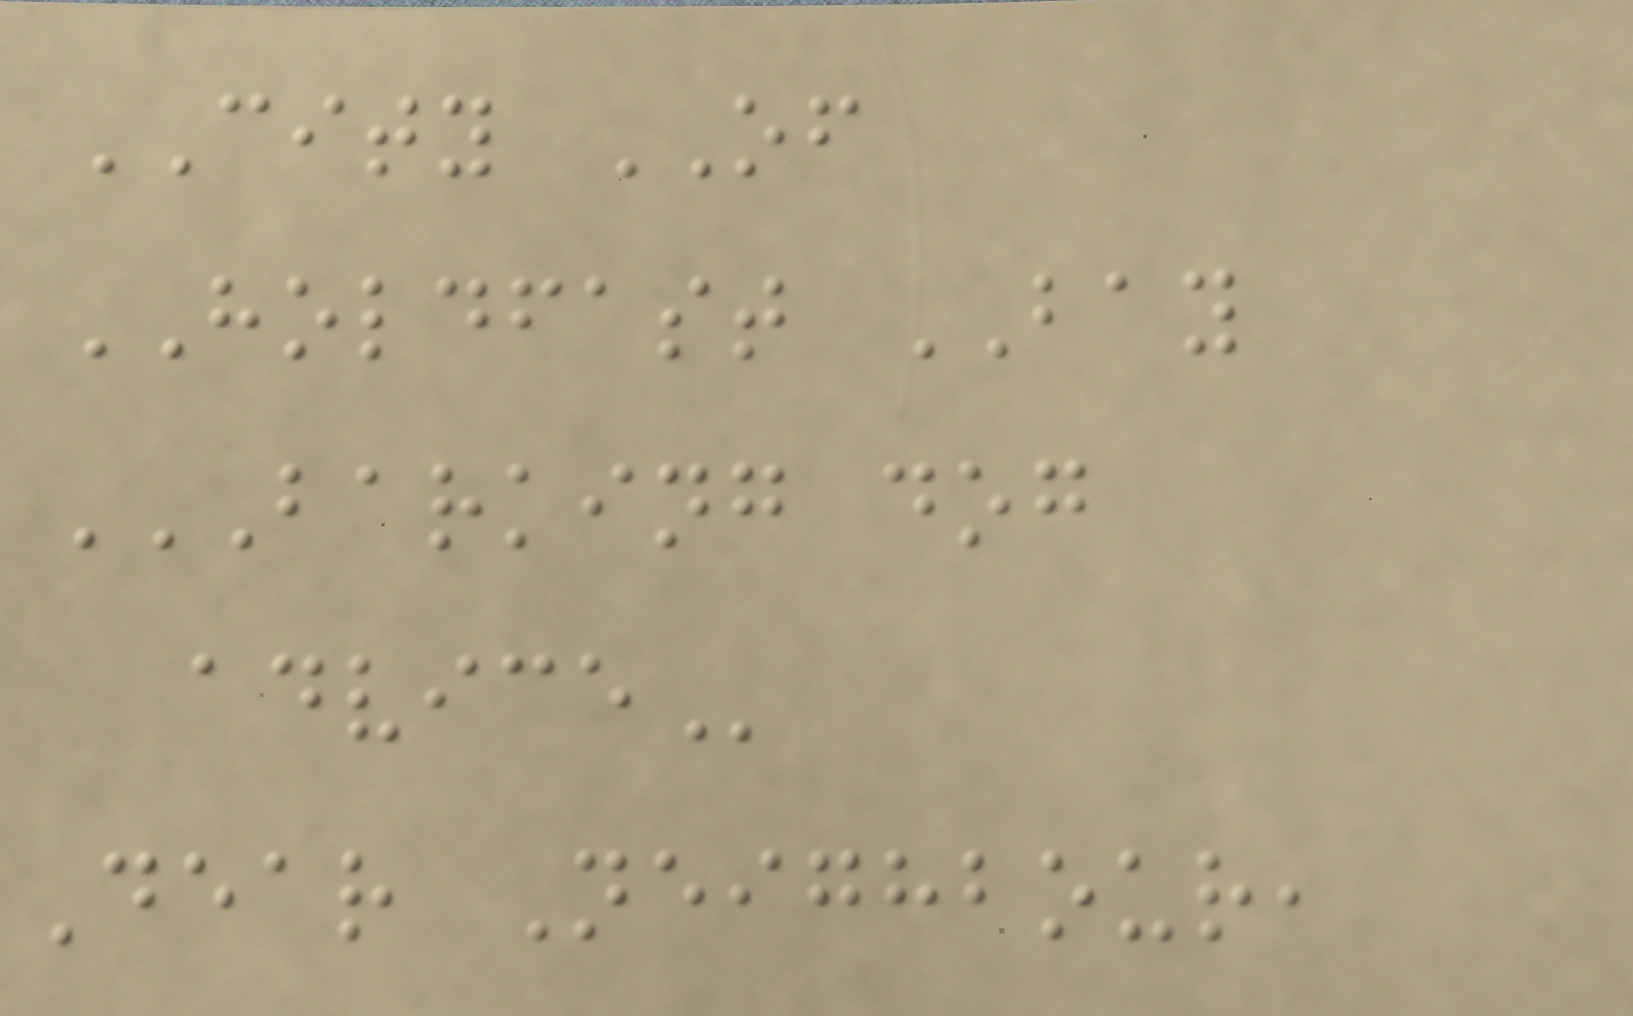CITY OF
HOLDFAST BAY
BARKING DOG
ADVICE
Dear Neighbour,
